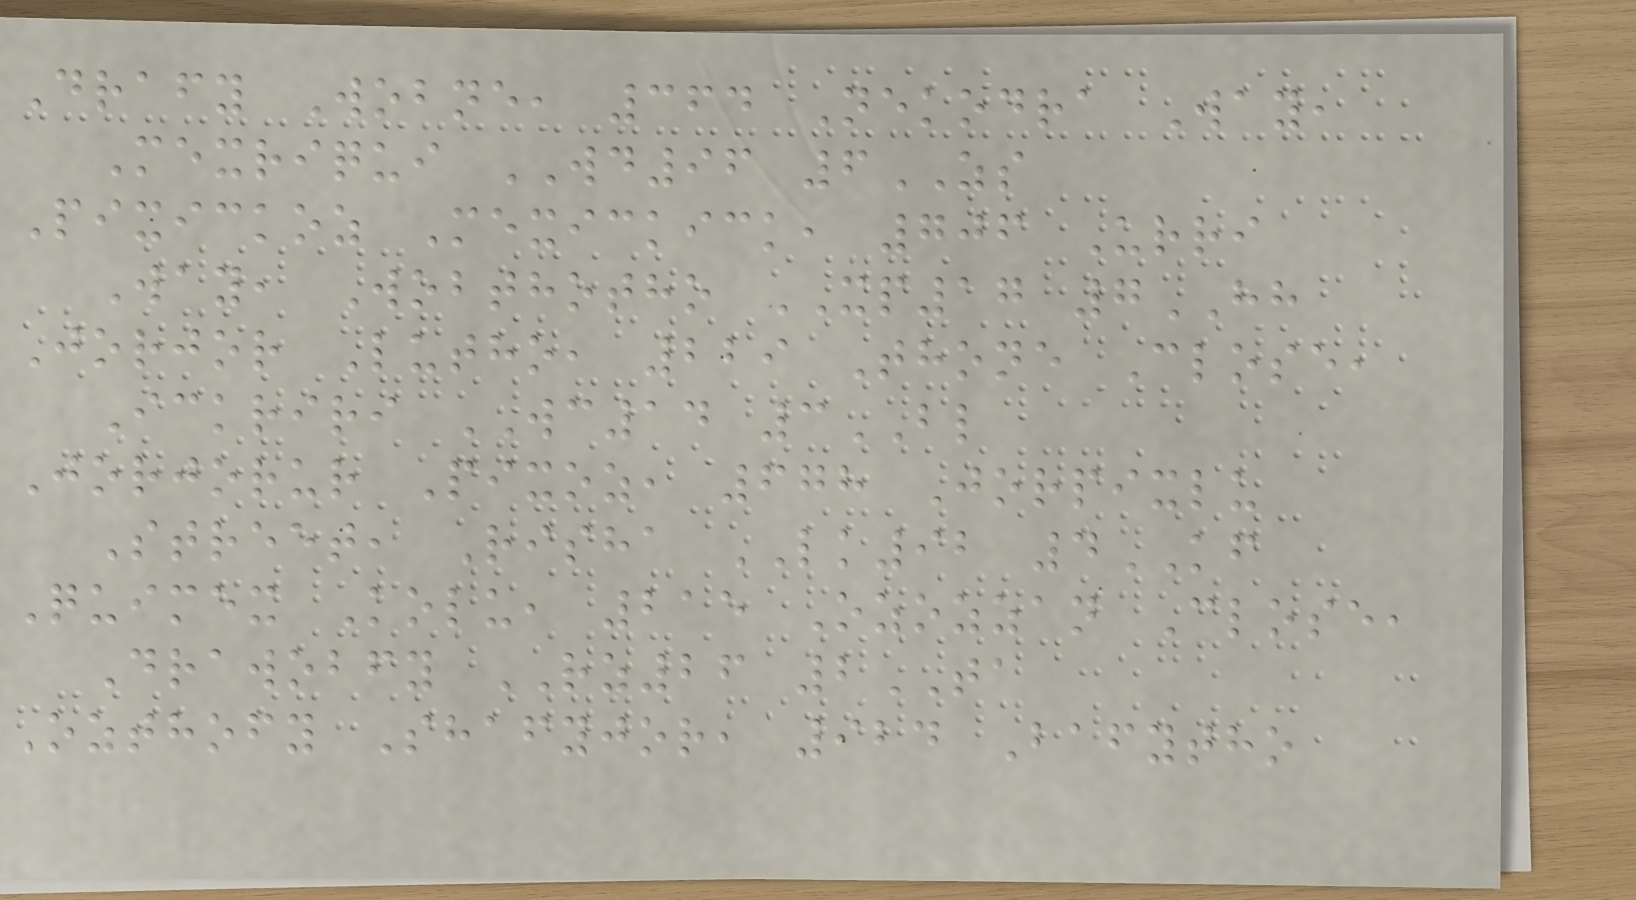Drafy Wobne, 364 Nekodra Way,
Mexriqui WD96 6ZS
Pixickoz Mexickick, 706 Urri
Way, Wobthotho XP17 7HH
Jorjor Lutho, 229 Thone Close,
Ickriri WC14 3BL
Jorjorur Pixoz, 678 Jorpixlu
Street, Risha LK92 4KF
Quimex Kolu, 215 Ozozzan Close,
Drawobfy RZ26 2TA
Ozthofy Shafyjor, 924 Bafytho
